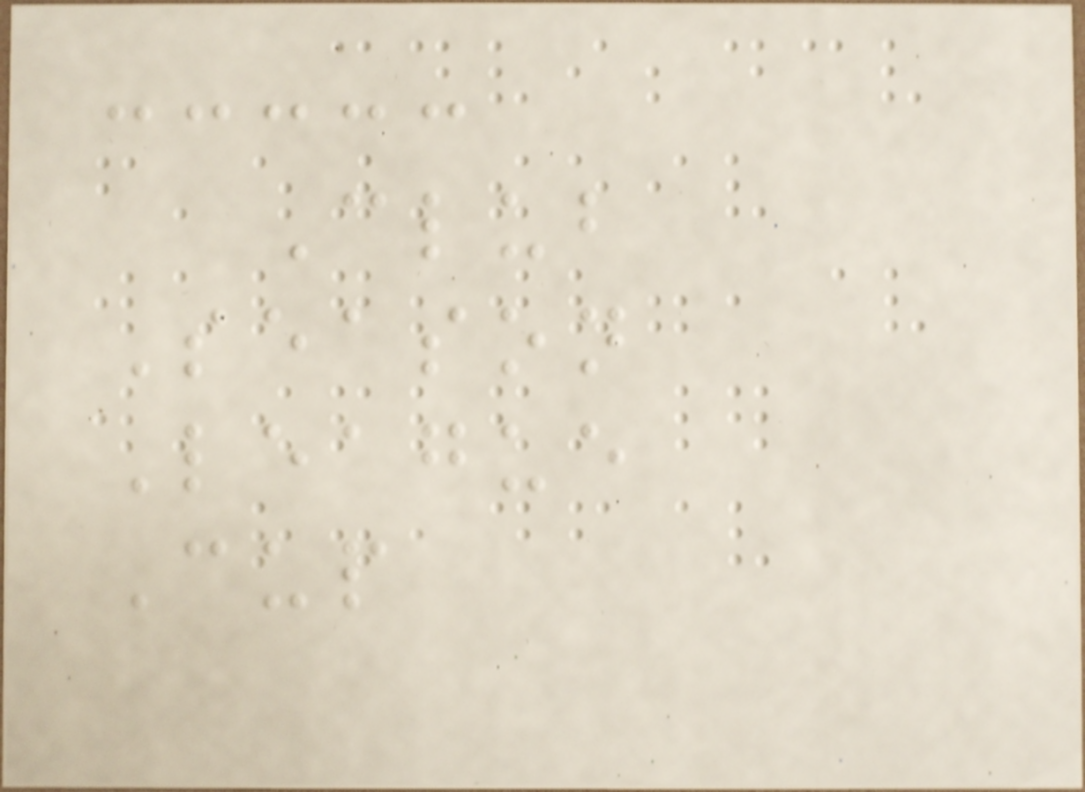Club
Season
League
Cup
